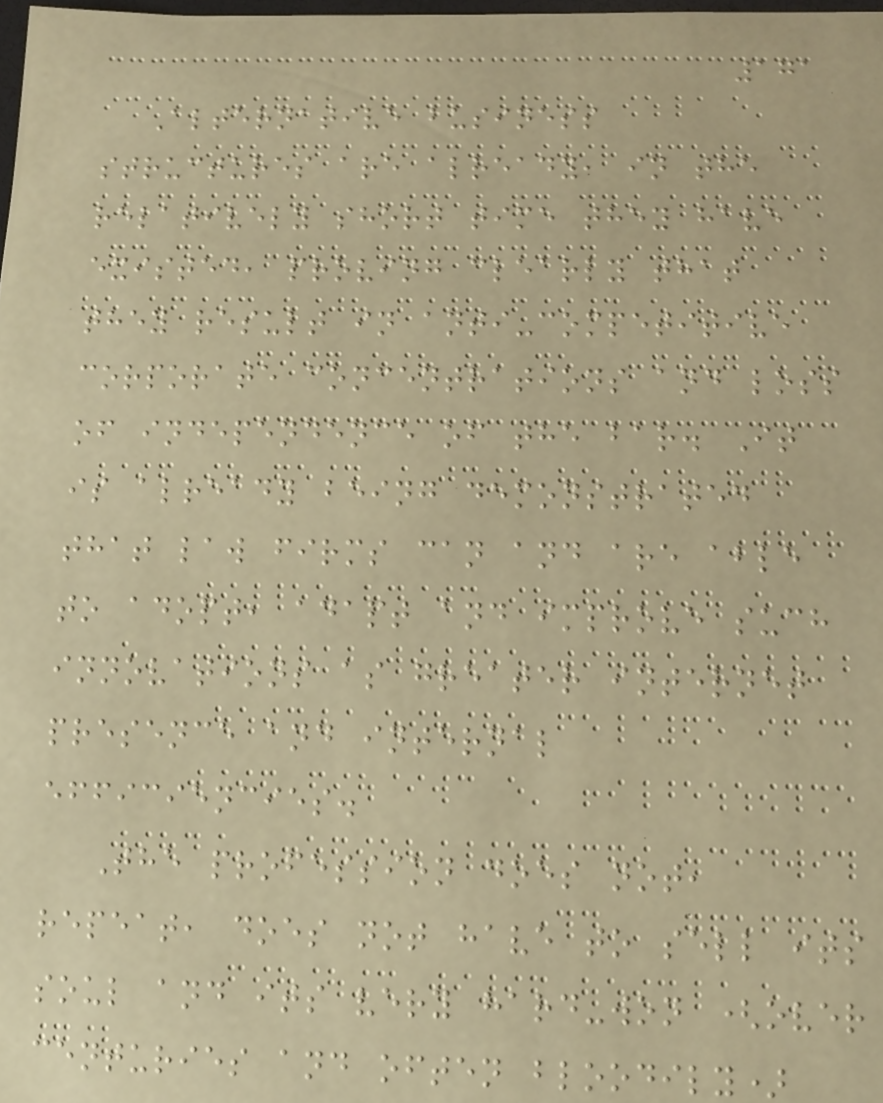171
Alternative business
structures are already, in the
relatively short time they have
existed, proving clearly that
they result in anti-competitive
corporate concentrations and loss
of independence of the bar. It
is already being demonstrated
that law firms can and are able
to adopt, adapt and improve such
innovations as greater internet
presence and internal
efficiencies.
The profession does not,
repeat, does not have to sell its
soul and its very hard-won (over
centuries and often bloodily)
